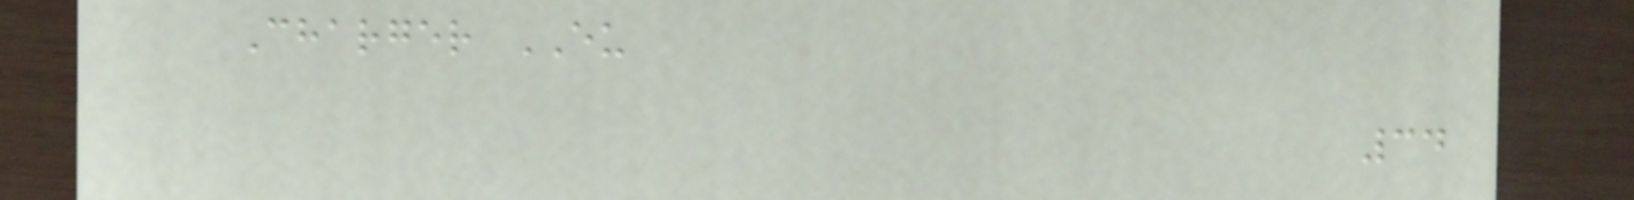Charger EU
34
